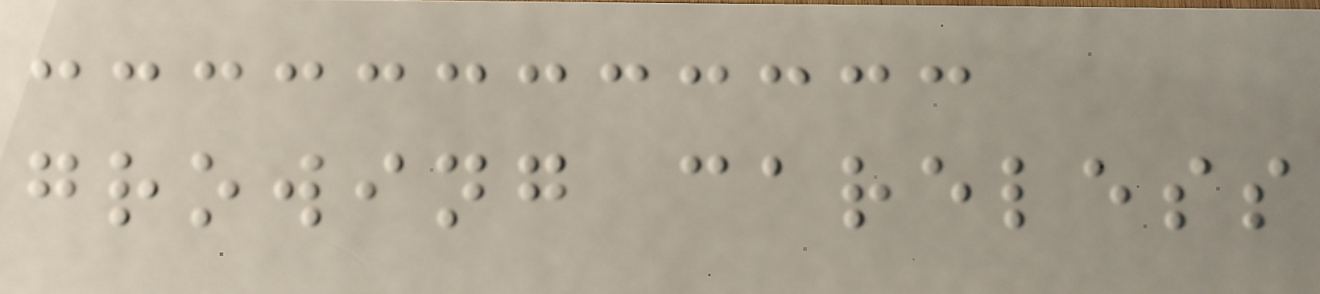growing careless
